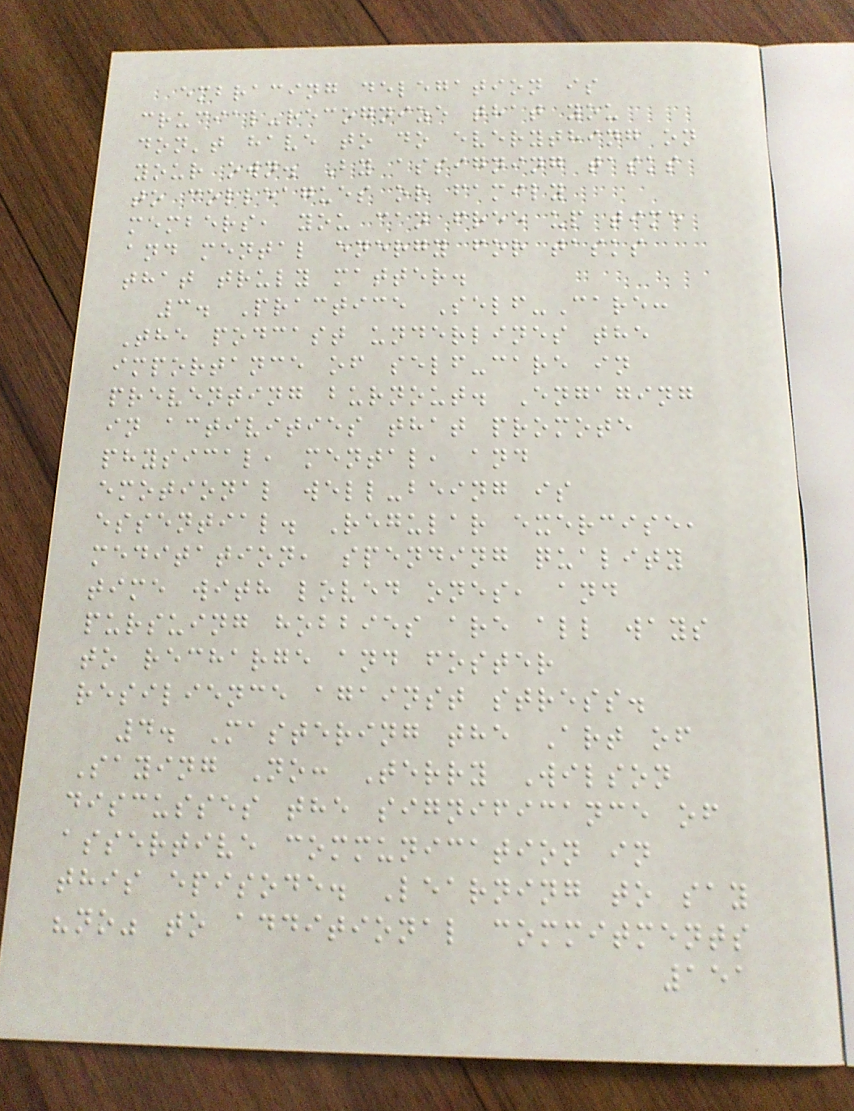embracing delegation is
crucial-recognize that you
don't have to do everything on
your own. By assigning tasks
to colleagues or family
members, you can free up time
and mental energy for tasks
that truly matter.
3. Practice Self-Care:
The podcast underlines the
importance of self-care in
preventing burnout. Engaging
in activities that promote
physical, mental, and
emotional well-being is
essential. Regular exercise,
meditation, spending quality
time with loved ones, and
pursuing hobbies are all ways
to recharge and foster
resilience against stress.
4. Mastering the Art of
Saying No: Terry Wilson
discusses the significance of
assertive communication in
this episode. Learning to say
"no" to additional commitments
151
